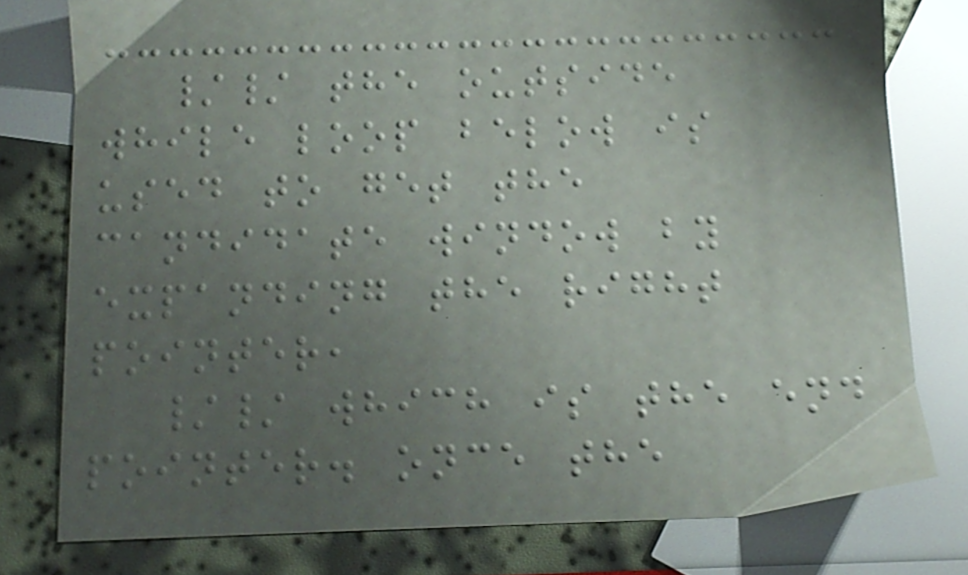// the outside
while loop below is
used to get the
candidate window by
expanding the right
pointer,
// which is the end
pointer. once the
